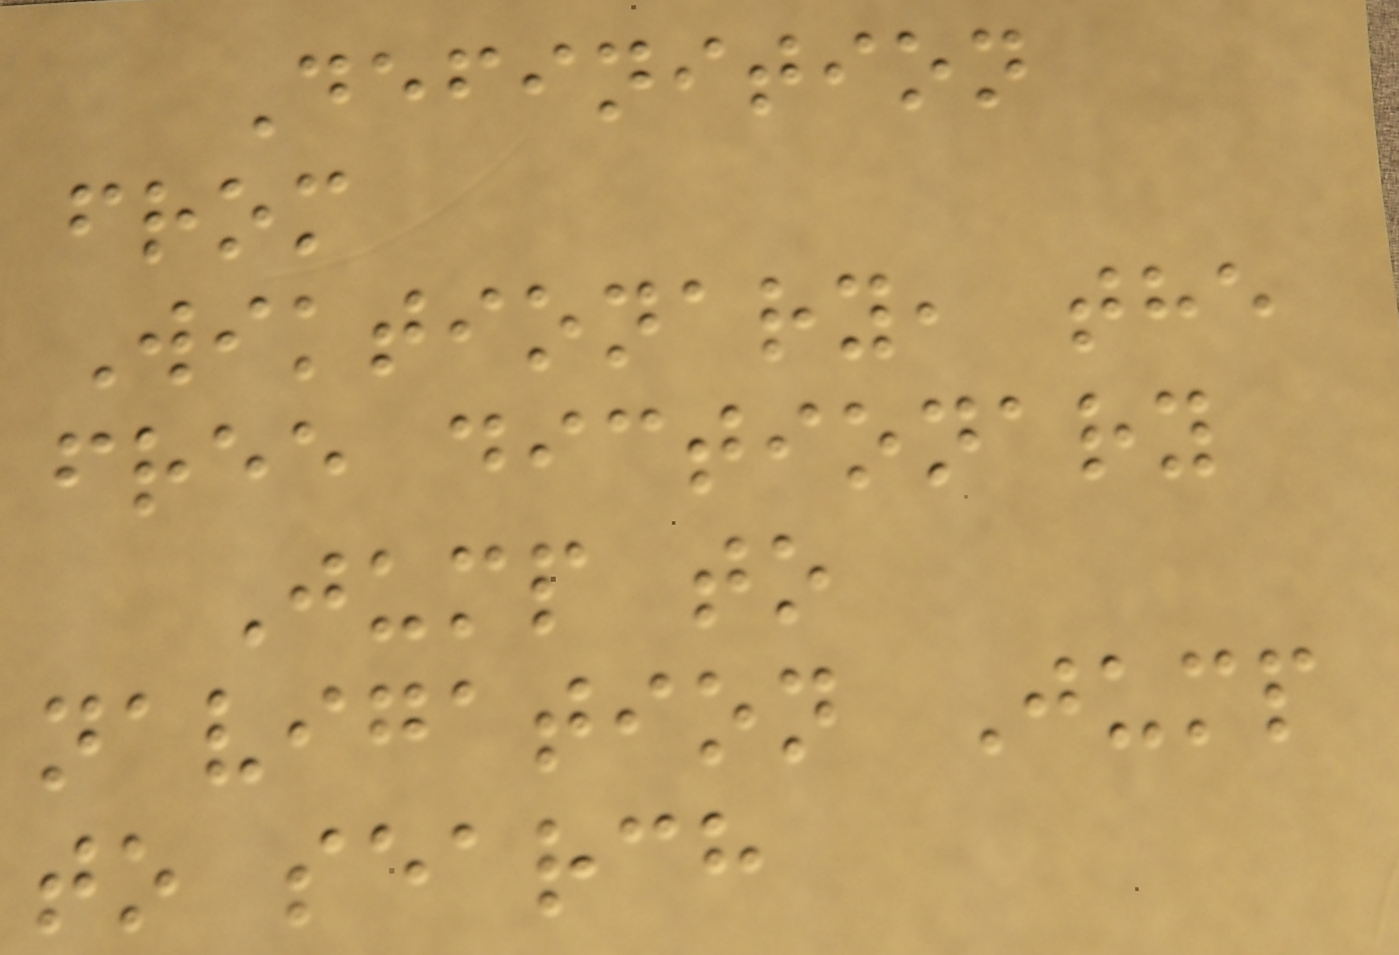Definition
from
Wiktionary, the
free dictionary
Jump to
navigation Jump
to search
